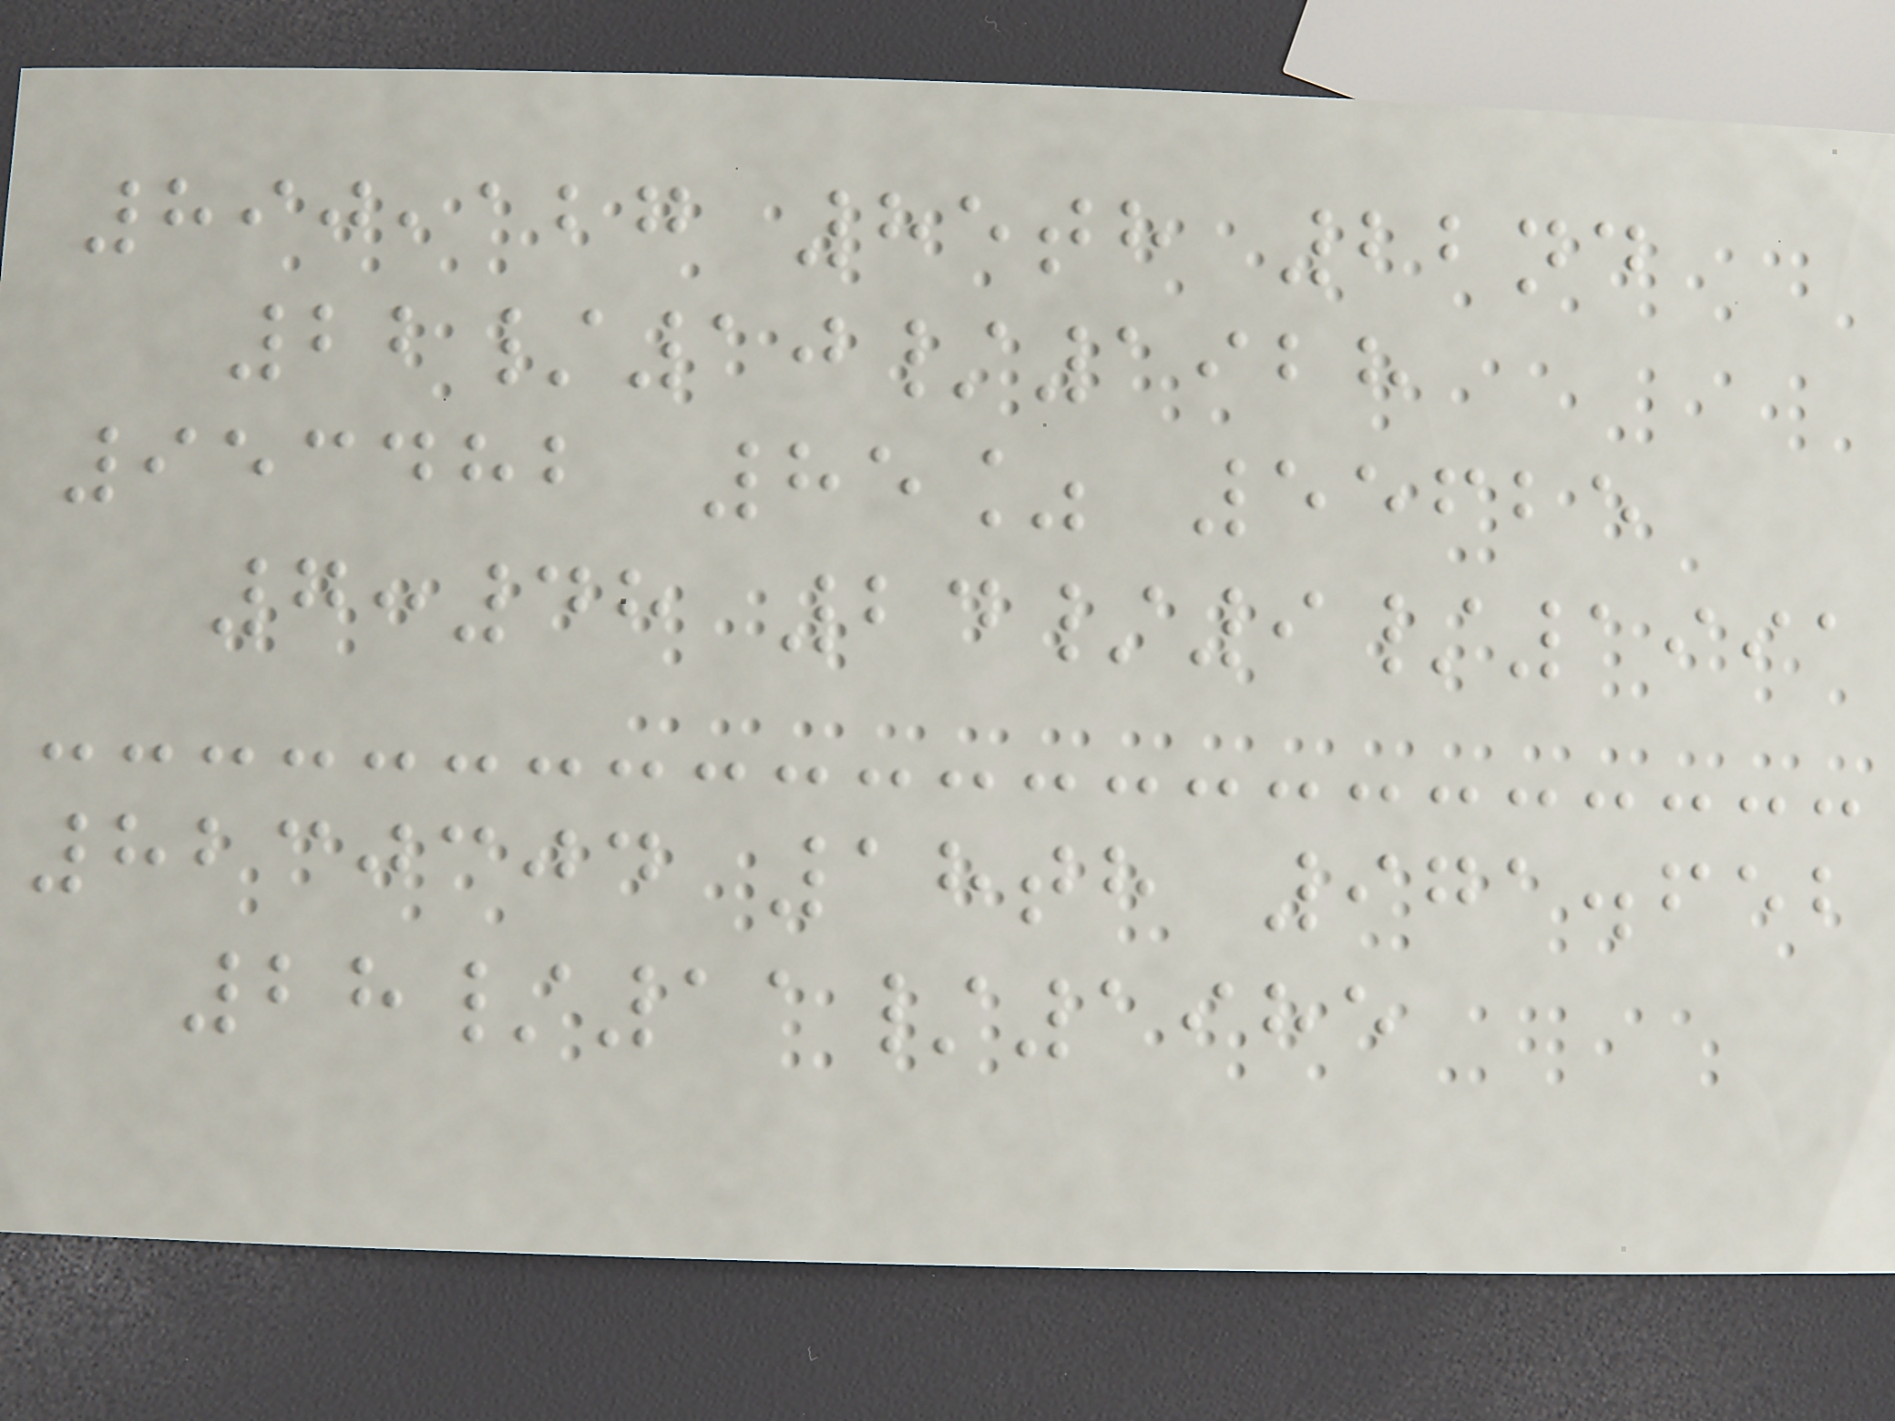890,127 85th 22nd
22/10/1928
953482 85% 55625
7:48 24/9/1991
8230304 18th 971.652
28/11/1985
